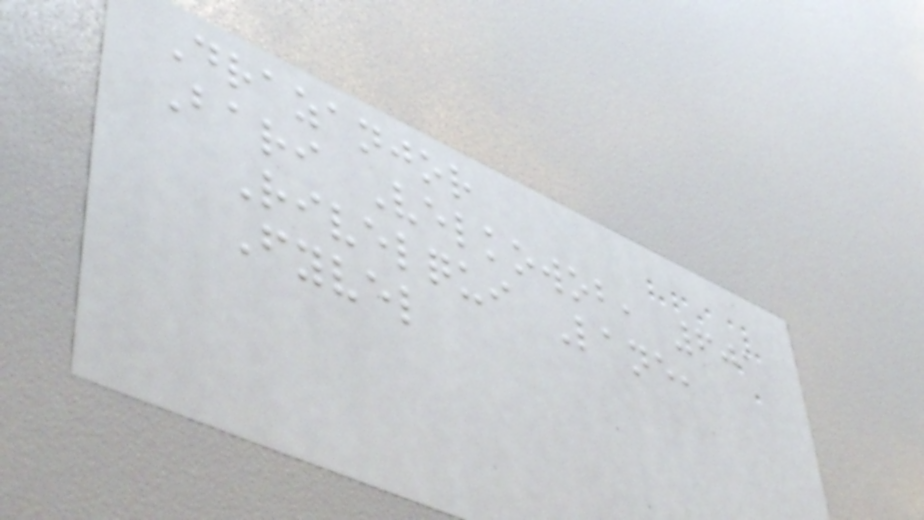Drazanjor
Bari Velkowob, 601
Rivelqui Lane,
Fyvel
